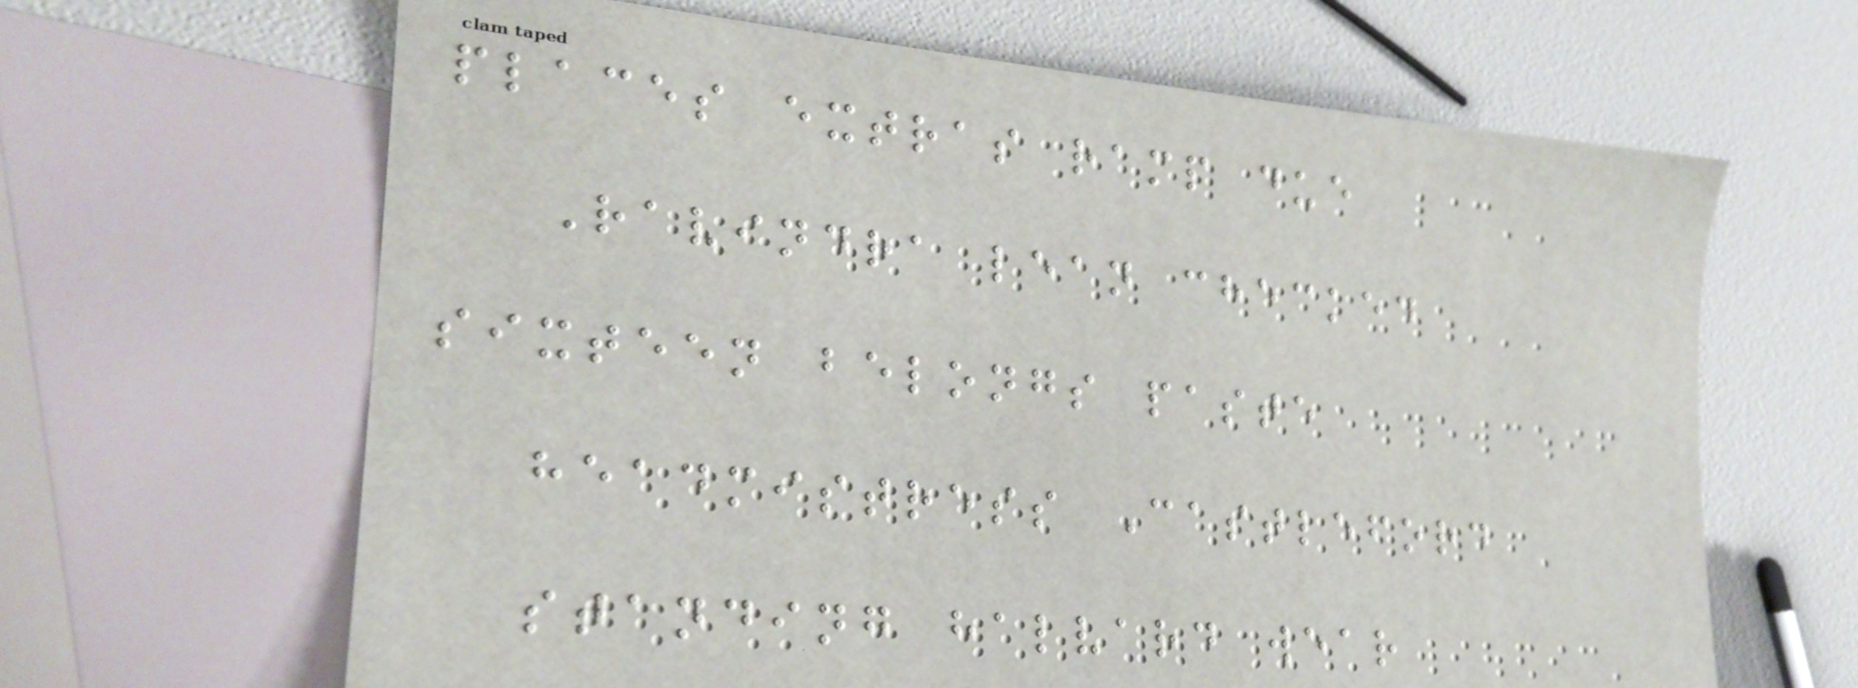places extras ramp due
Ravindra lean checked
sixteen belongs paste
headmistress Castleford
standing halvard wear
